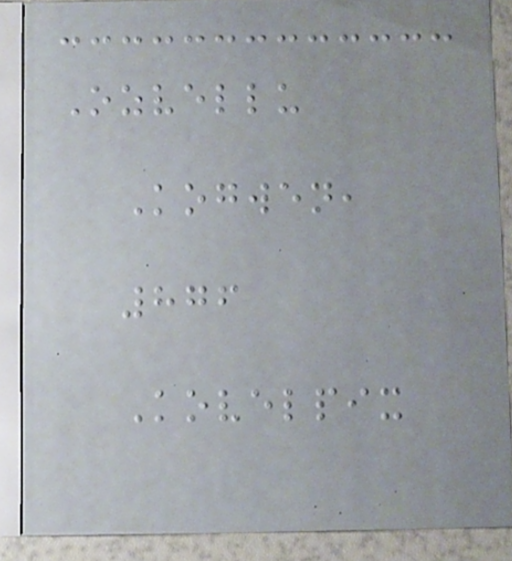Ozvellu
Kogwen,
876
Kovelpix
